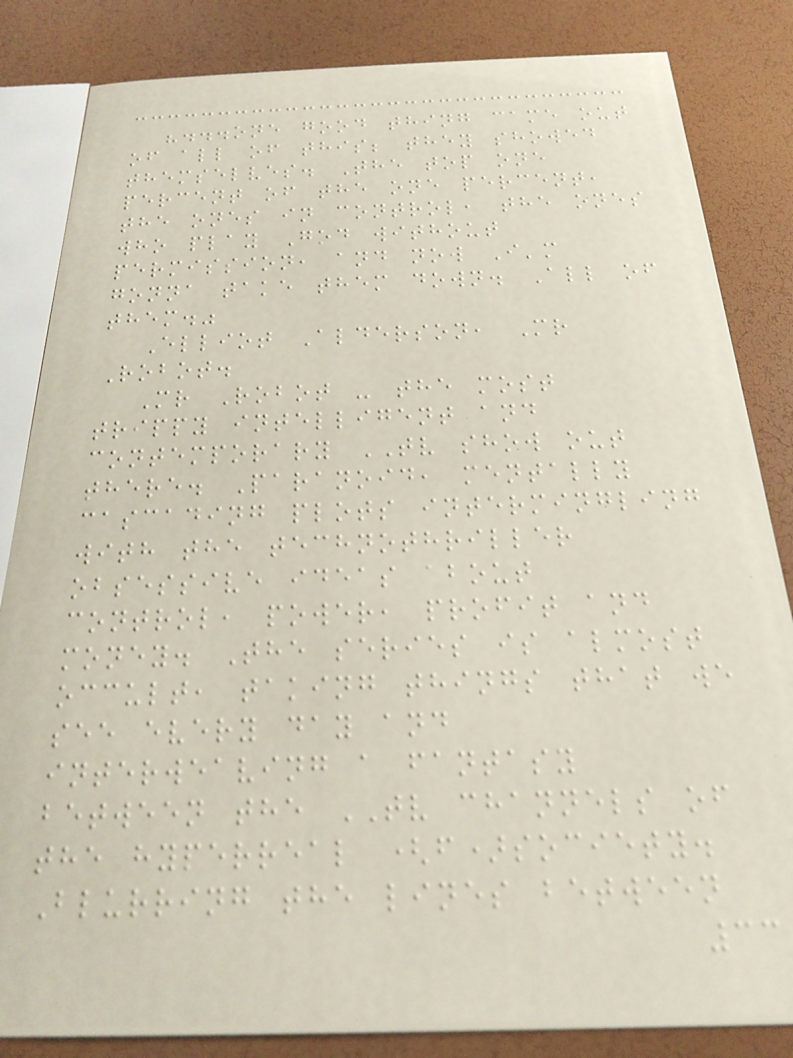"...one good thing came out
of all of this; they showed
themselves. The top one
percent of the one percent,
the ones in control, the ones
who play God without
permission, and now I'm
gonna take them down. All of
them."
Elliot Alderson, Mr
Robot.
Mr Robot - the most
trippy intelligent and
contemporary TV show out
there. Paranoid, mentally
cascading plots intermingling
with the technothriller
obsessive ideas about
control, power, profit and
money. The series is almost
occult, taking things that we
see every day and
interweaving a fantasy
between the TV channels of
the hyperreal (f)society.
Blurring the lines between
33
